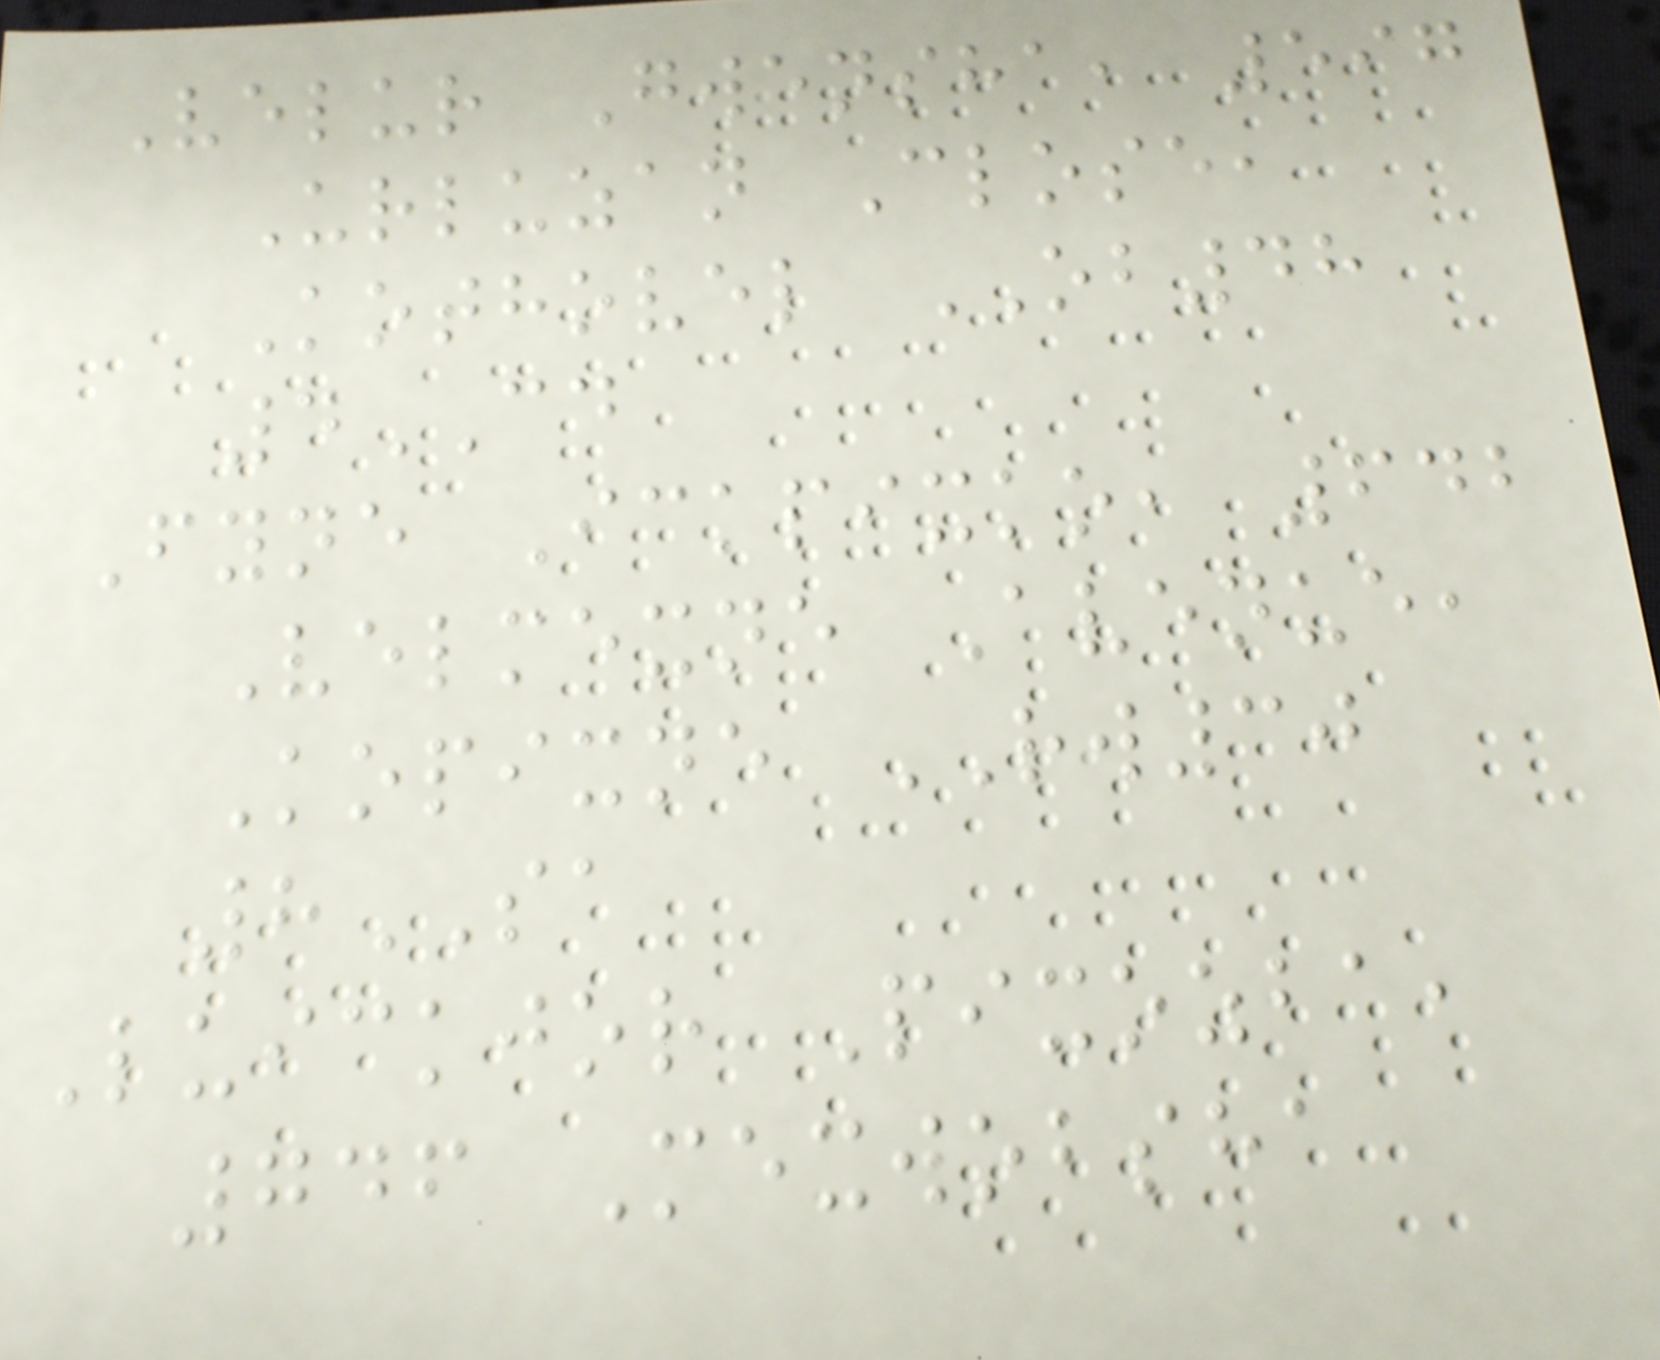Velur Gwensha, 597
Urluzan Close,
Kothovel OB48
4CD
Fyne Ickpixko, 642
Velmexne Avenue,
Kopixne RW30
8SA
Luickjor Pixozba,
746 Mexwobsha
